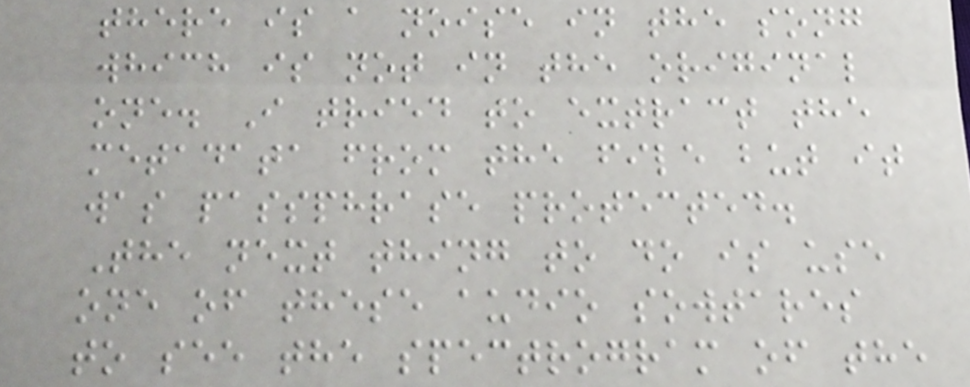there is a noise in the song
which is not in the original
one. I tried to extract the
metadata from the file but it
was passphrase protected.
The next thing to do is use
one of these audio sowtares
to see the spectrogram of the
